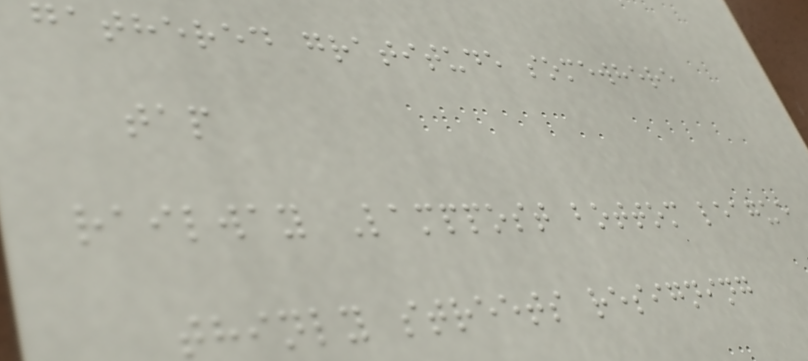gathered gratitude somewhere
tap
railway Lamppost bottom league
thinly streets resigning
